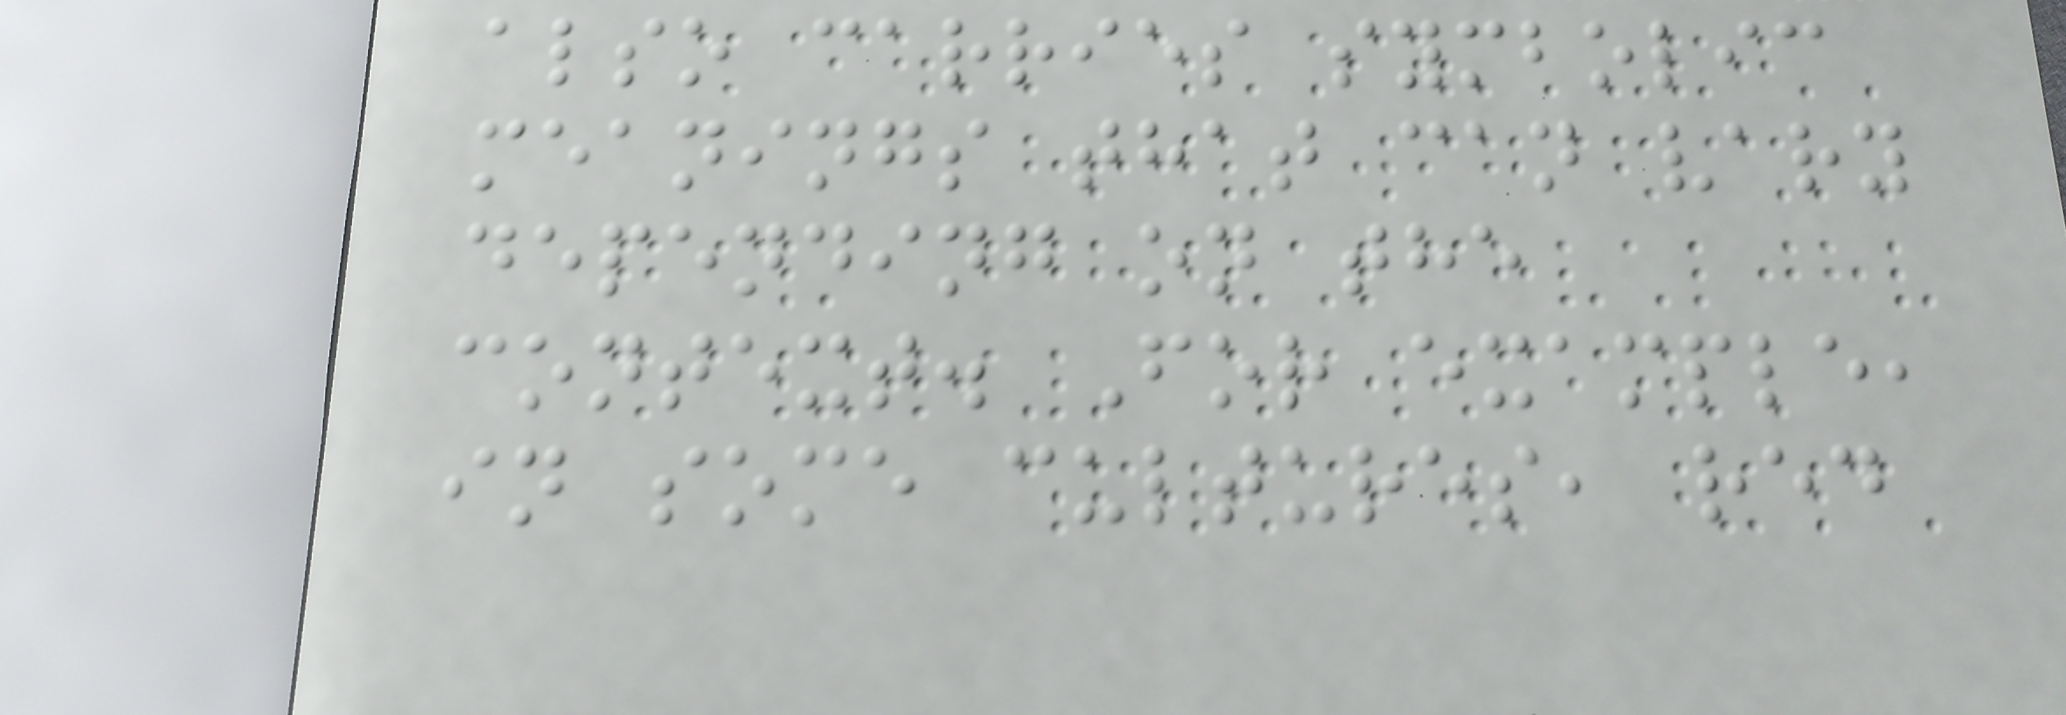also carries symbolic
meanings that can vary
depending on the
context. For example,
in some cultures, red
